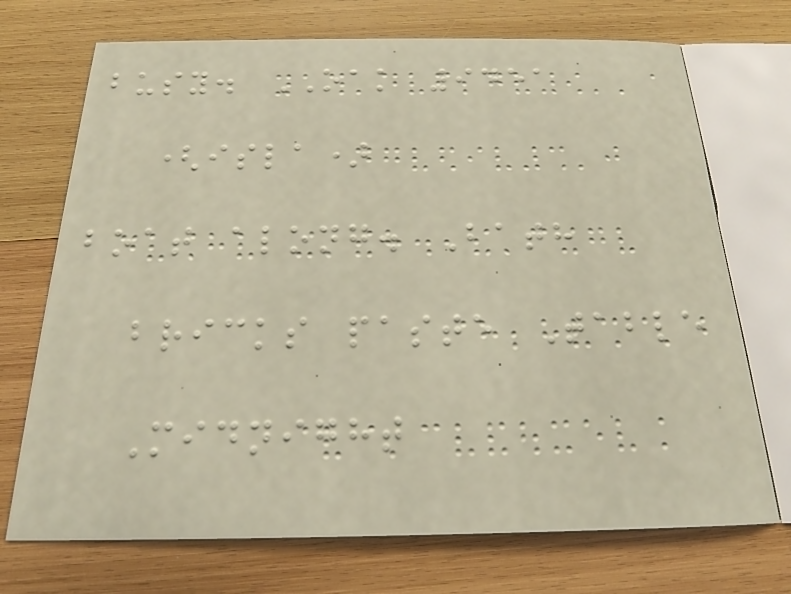busy. OAK 9451
(isla)
boat along. Bath
bricks paste Table
Midnight
